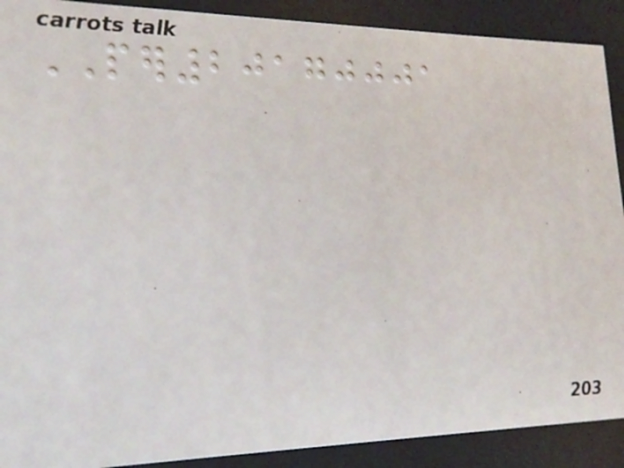PER20170001
